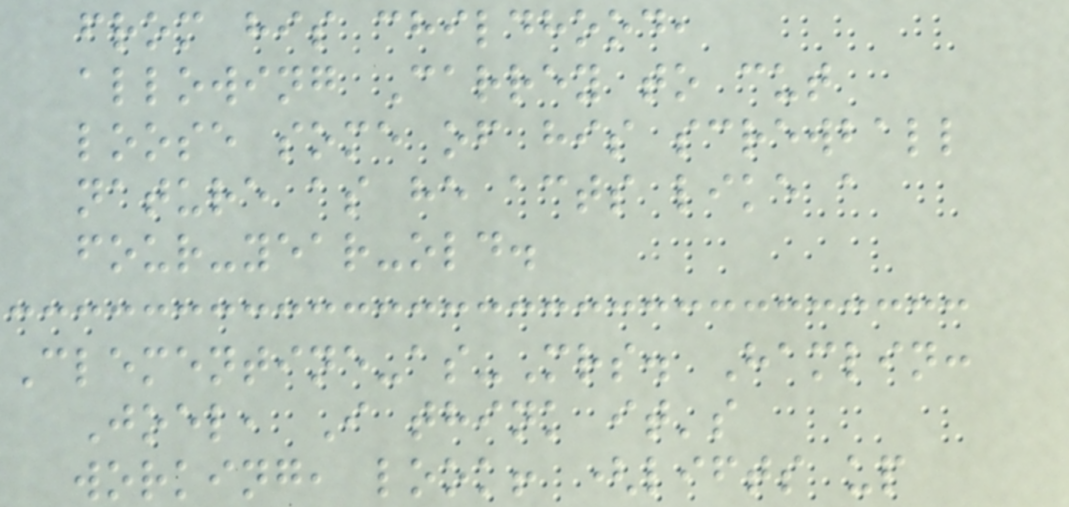from his childhood,
allowing Carrey to cut
loose some of his screwball
nature as he acts like a
four-year-old.
Clementine-as-Mrs. Hamlin:
Joel, I think it's
working, look! (lifts up
